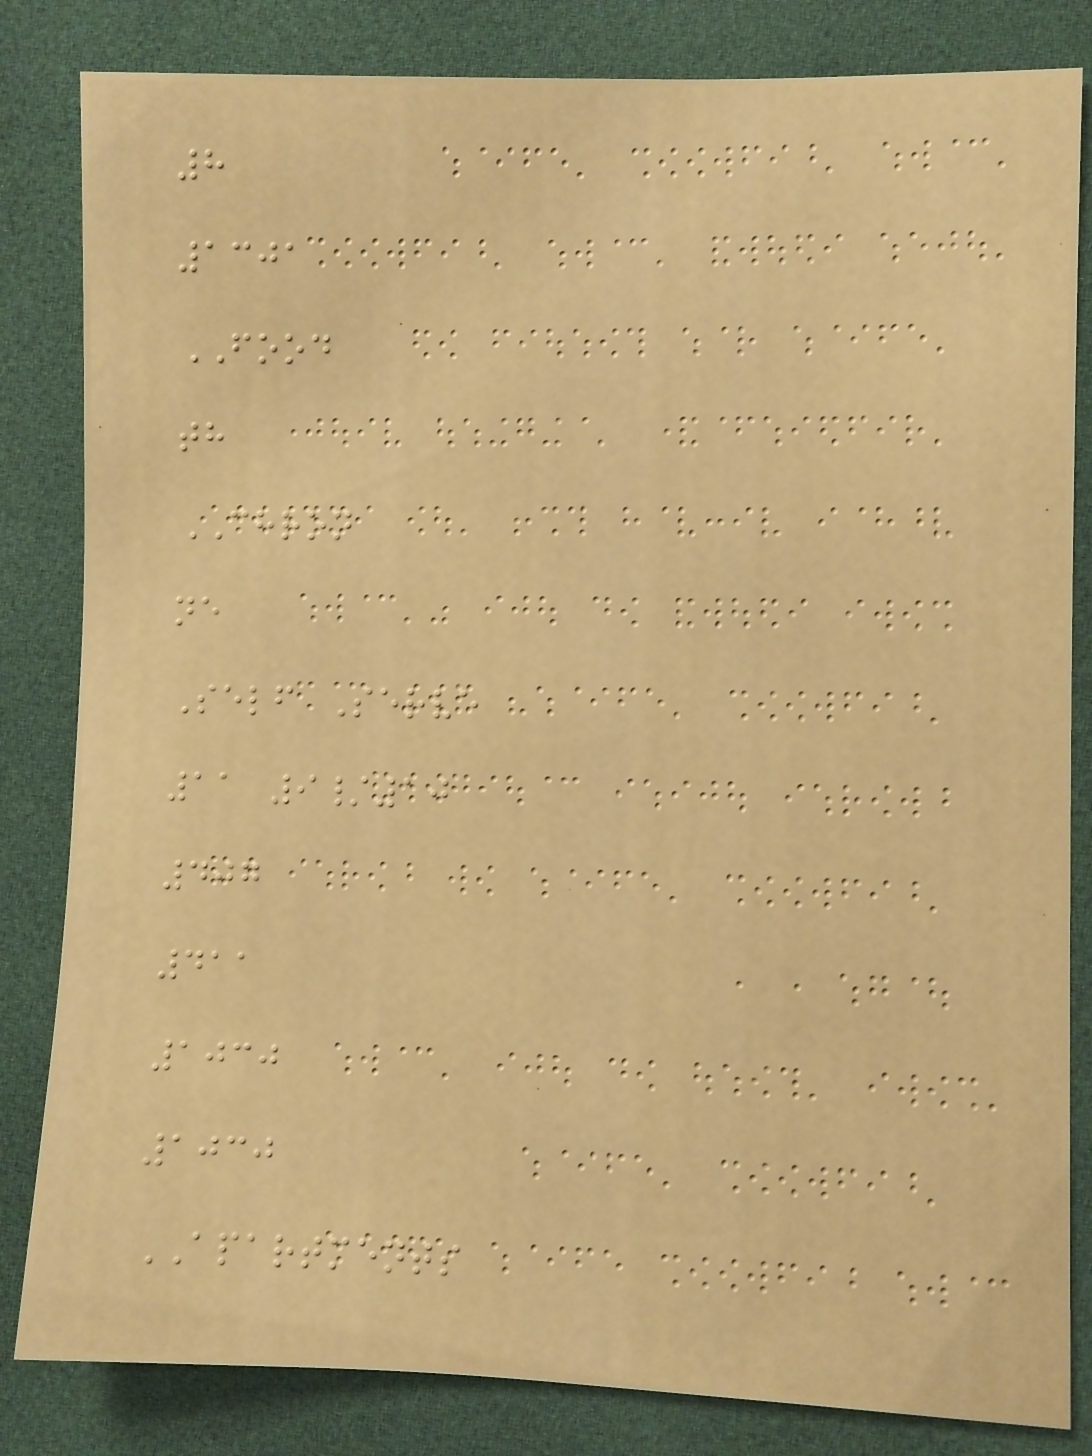8
1301
FOOD
th
CHRON
ne
Self Serve
11 9/10
407
411
1030
1030
APARTMENTS
